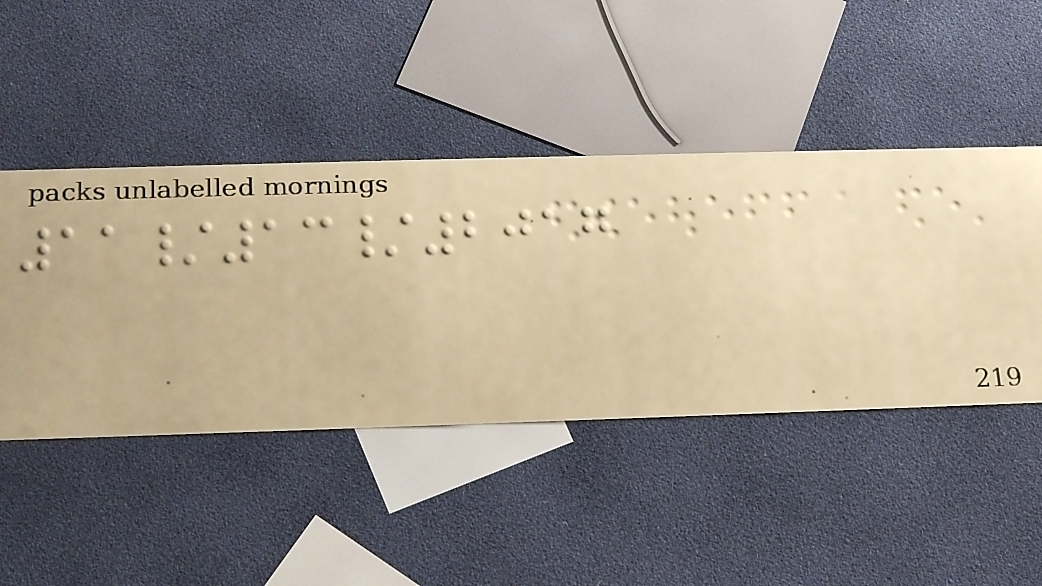11/13/2017
